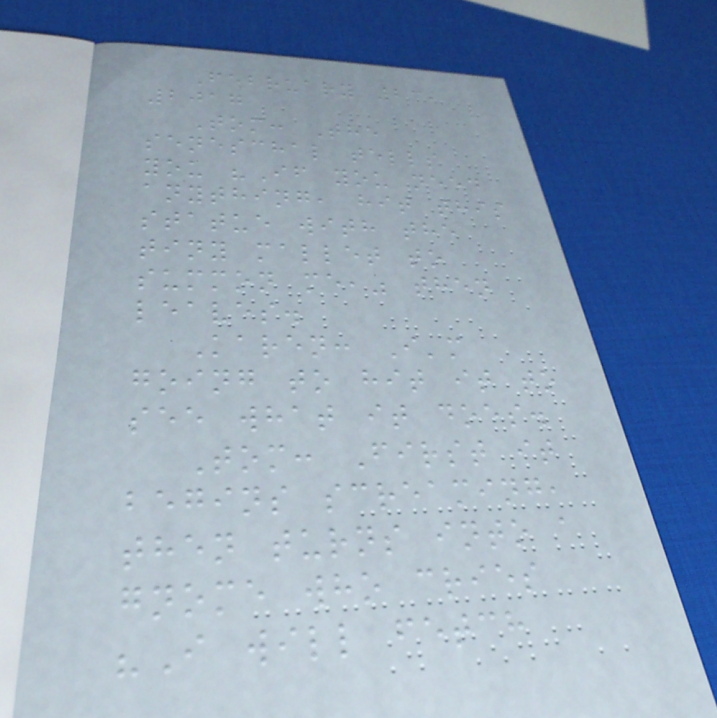February 23,
2017
Tom: The
seneschal tells
you "If you need
anything, hit this
statue with the
tiny mallet to
summon me," then
leaves.
Karen: I'm
going to hit it to
see what it does.
Tom: First it
begins screaming,
then turns into a
gnome who cries
"I will fetch
